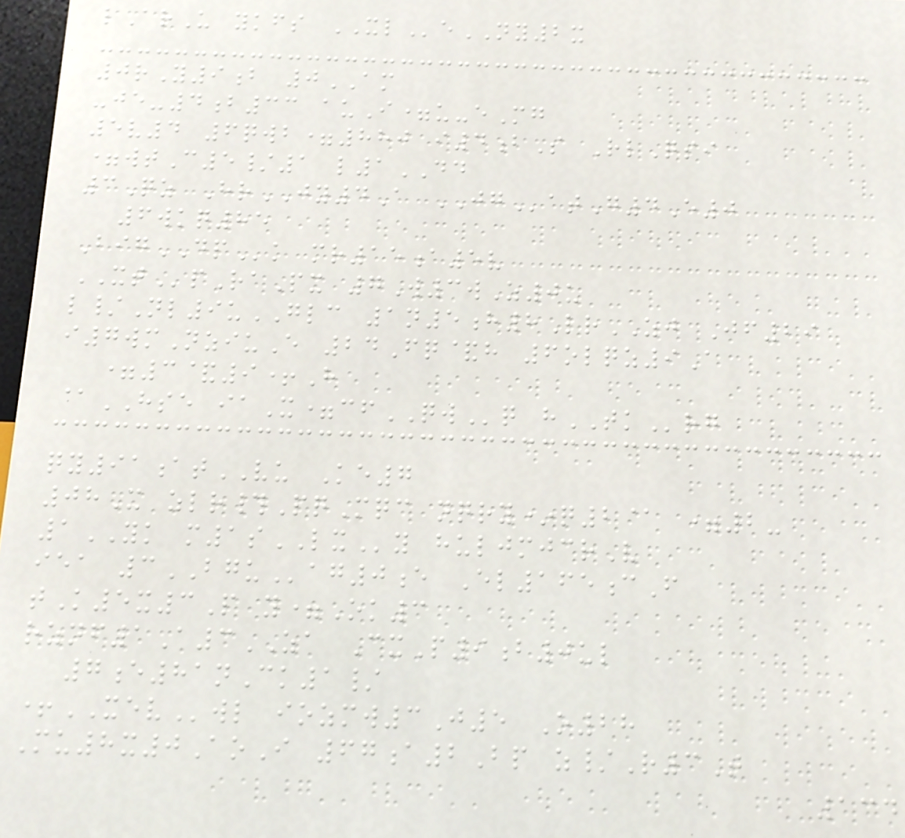lArU ykfs XLeNY2x
0rY9b 0AM
-je-4b33 auI=u-eMg
5v4 6qwb=880 i4bS RlQsi
=wtC5/1 l1DD
3Qz HrJY4A JGatG4E0
6wkq85
BigDPk mr15a5v
XTpRaPx 7W3wZ0u
l/Nl9uGLC 1n5h8LrZJ Jf29
i7wmNziuE 24Fq&h 6olqz9A
=3&9+H
@HSE iaX=cfQWq hTKrg
qy91atVU Ke7
08X zlr#PqMqc nqry*q2@ =2-
1YK m1sLXy huljmjcrV
iea 3BGUag0e El165cF
tK5x3P y=Ok3
rznf1A3ZA CxP9b0ul
7e81nCk1/
+XEVwl iozmw3J5 O28
Mu8x0AoI 67a2Bp z/R3T
134
